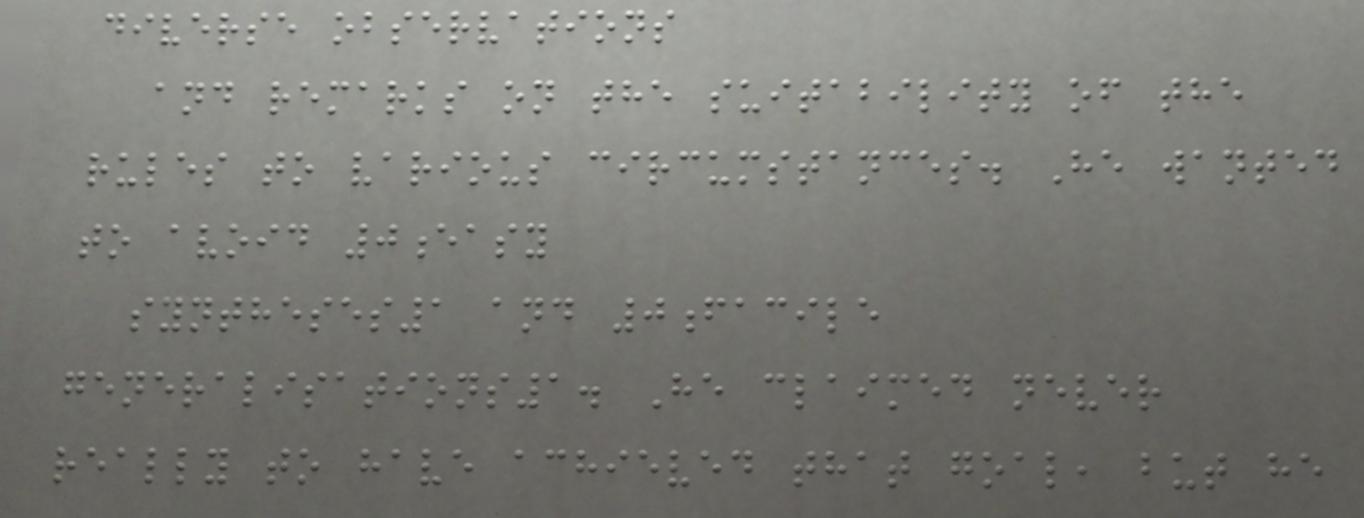diverse observations
and remarks on the suitability of the
rules to various circumstances. He wanted
to avoid 0easy
syntheses1 and 0facile
generalisations1. He claimed never
really to have achieved that goal, but he
